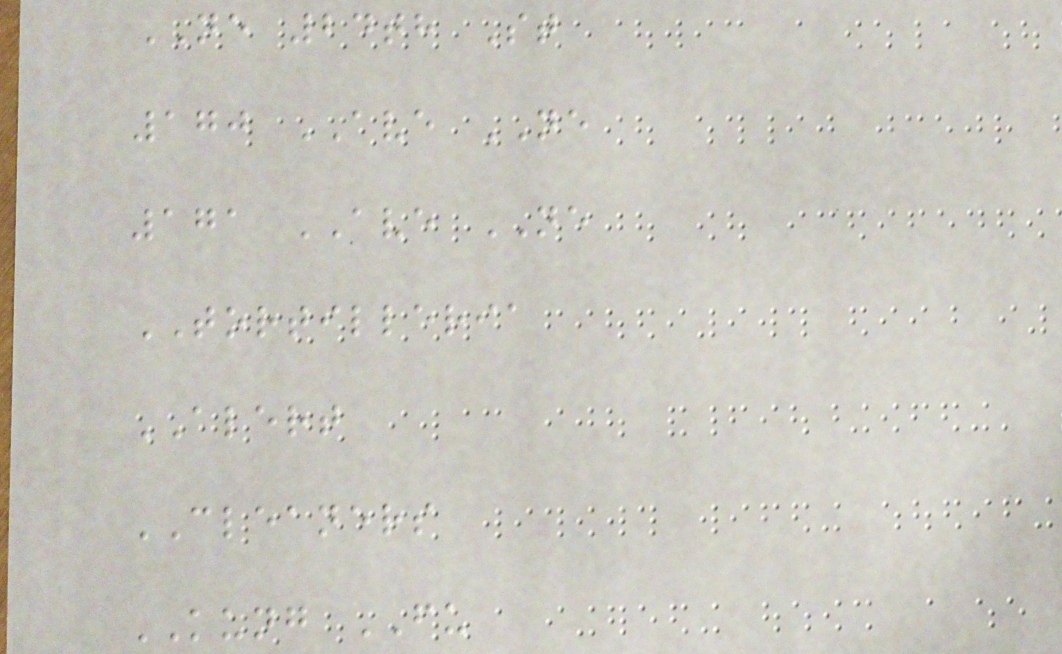NE 24th St
170 AVE NE
171 AVE NE
TORTILLERIA
ALERT
CLEANERS
KUNG FU
